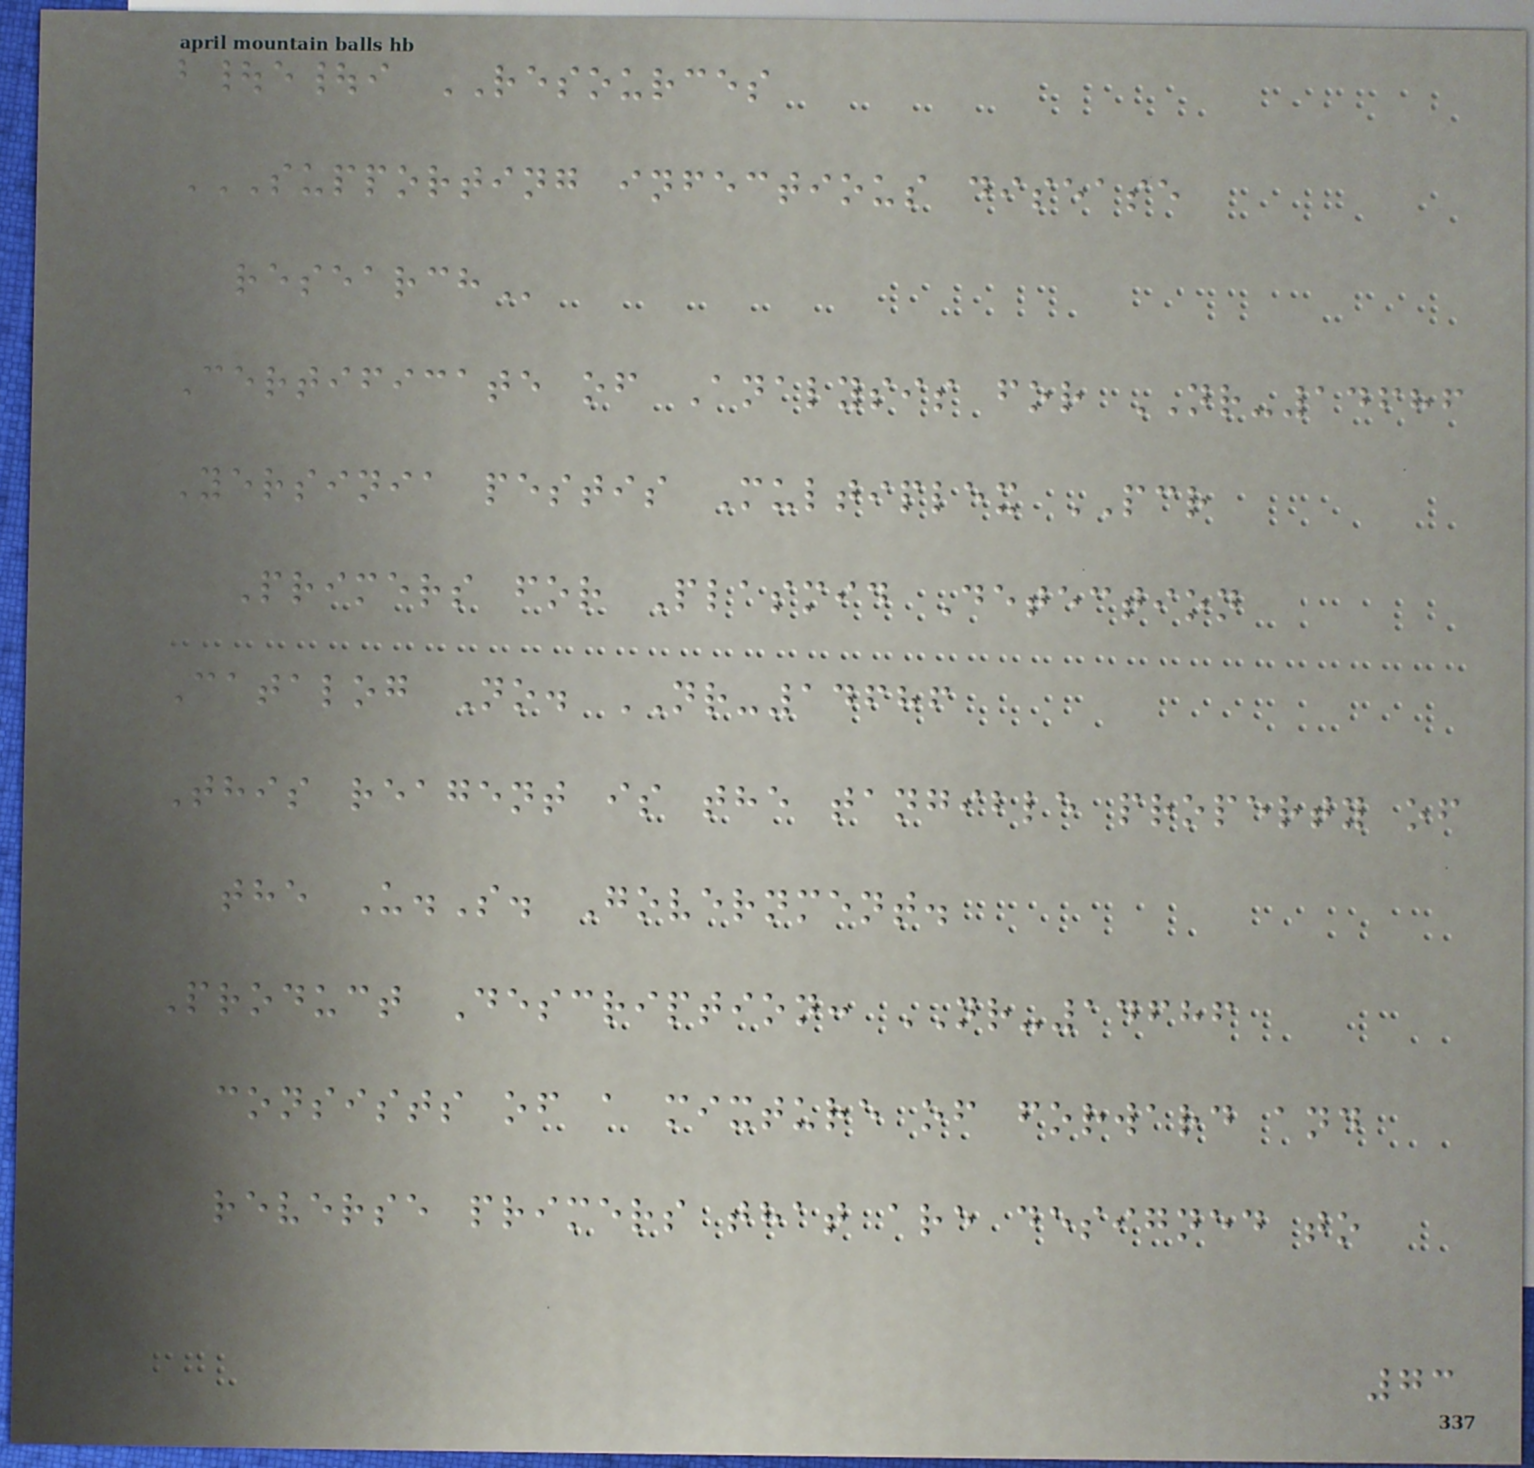b|e|i RESOURCES
SUPPORTING INFECTIOUS DISEASE
RESEARCH
Certificate of Analysis for NR-14686
Yersinia pestis Multiplex PCR
Primers for Plasmid Detection
Catalog No. NR-14686
This reagent is the tangible property of
the U.S. Government.
Product Description: NR-14686
consists of a mixture of forward and
reverse primers that are designed to
73
